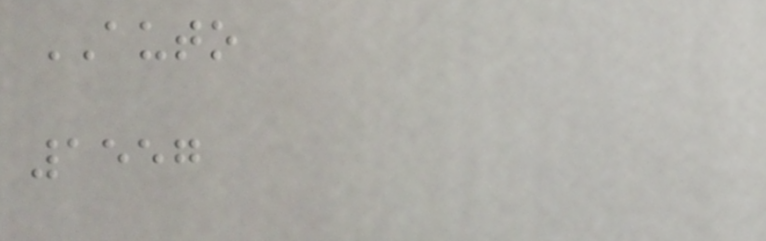AUTO
1557
